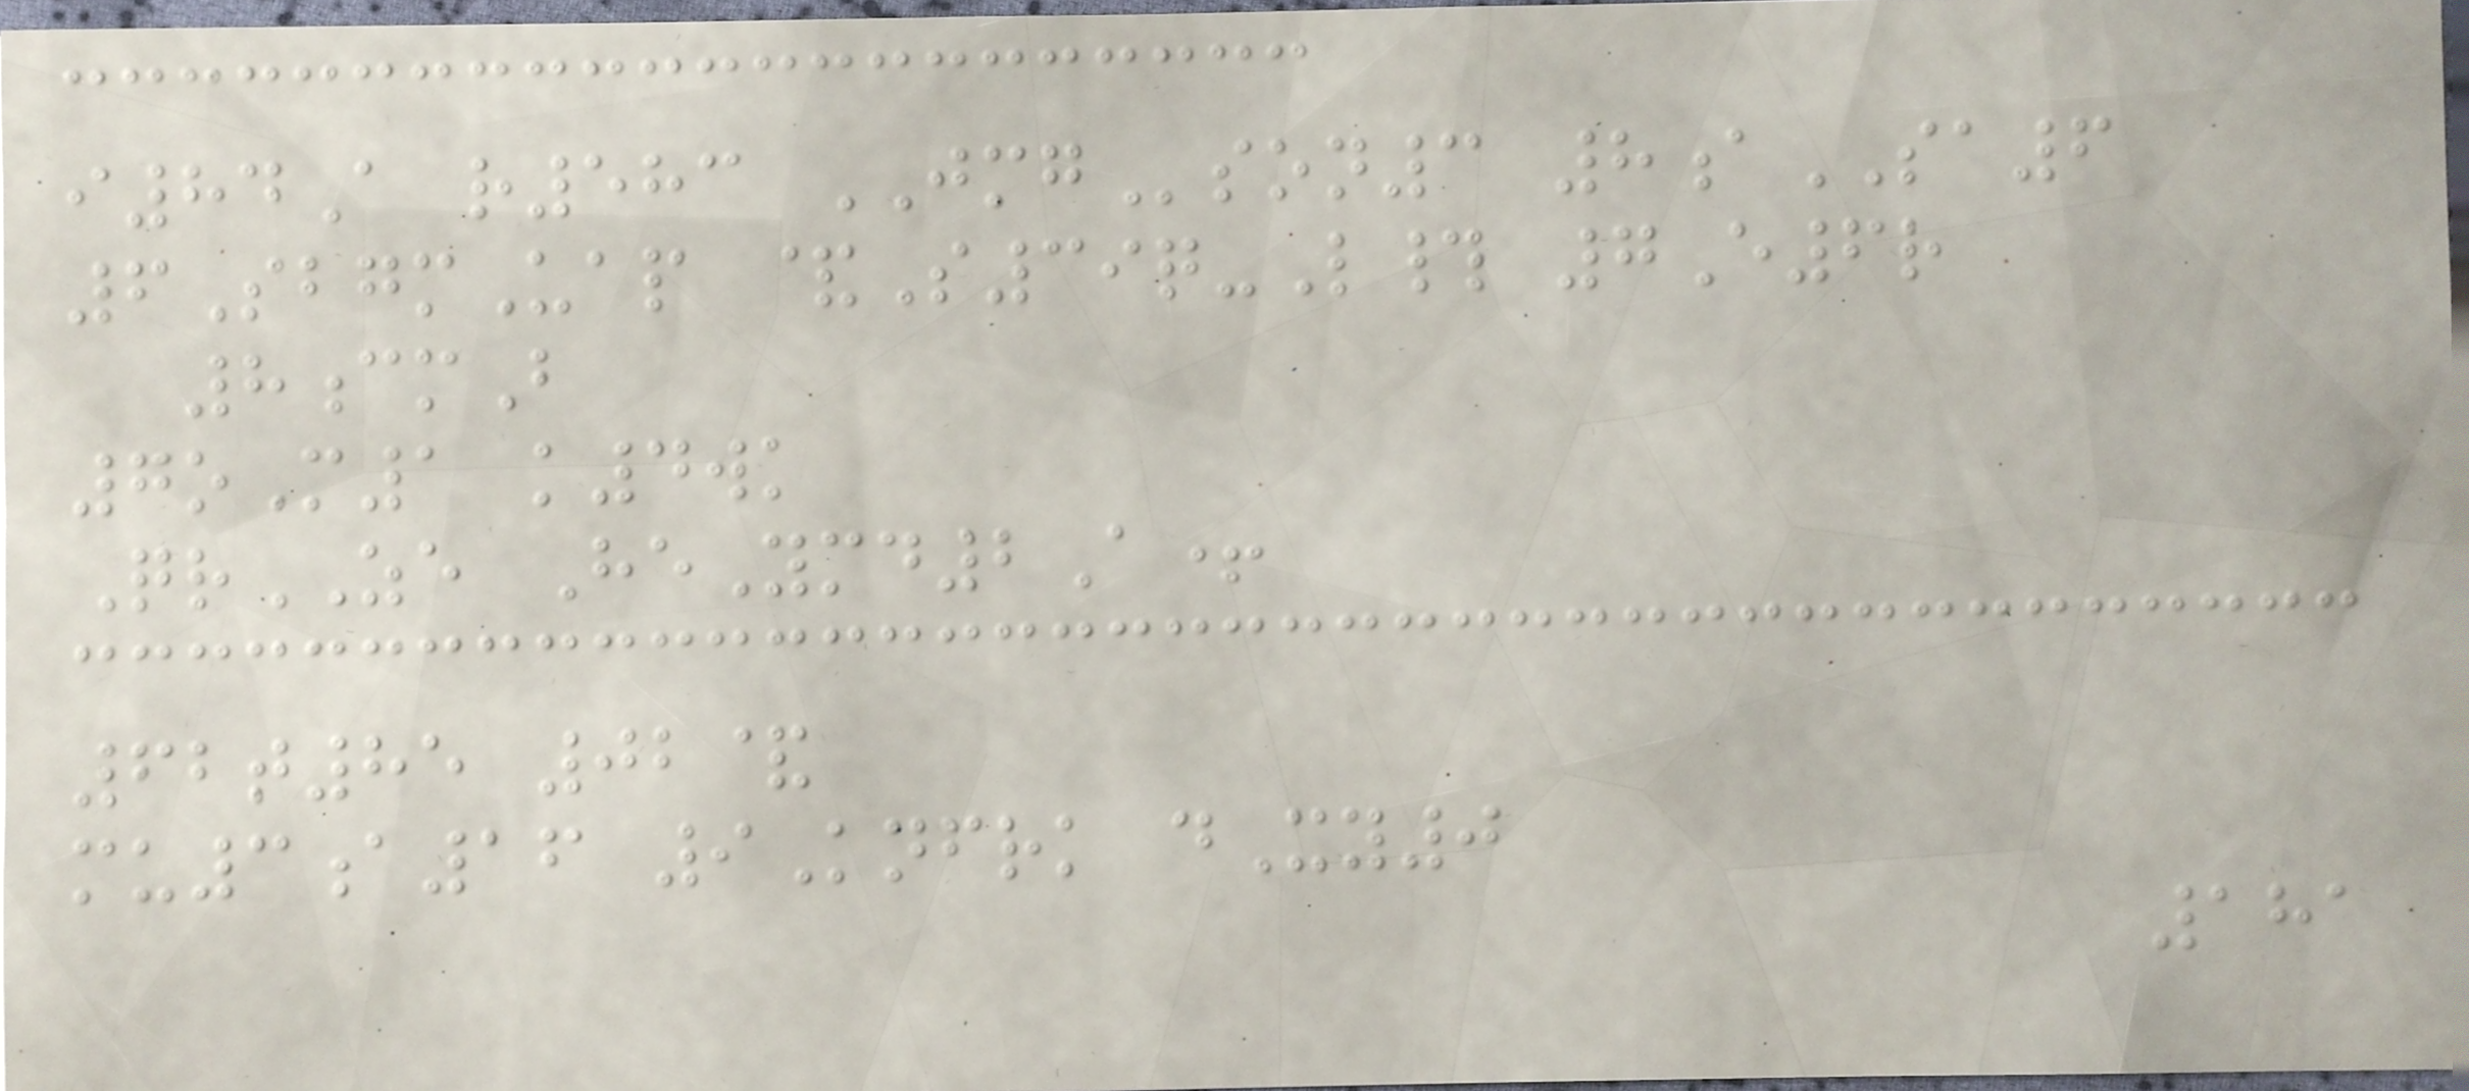i84A r583 JMGson3 8aSA6
6SbgmUap &S39q-L# 7E6r
8cmB
7oM1 k4wk
QrZE HeYmd2A+
62t85 02&
mu3a16 9Knfrk dXy0
181
